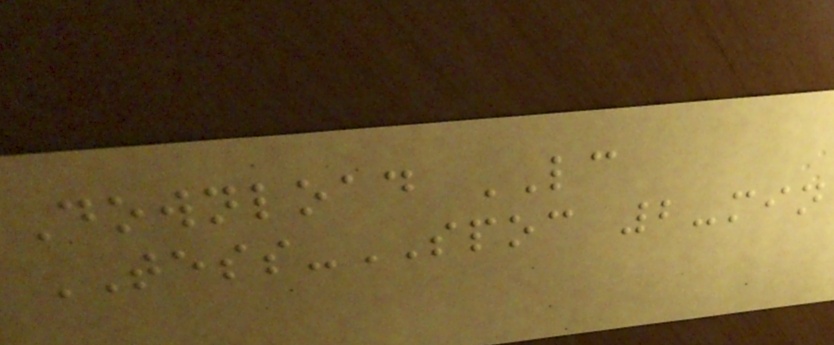Download LC
TESS-SPOC 2-min
